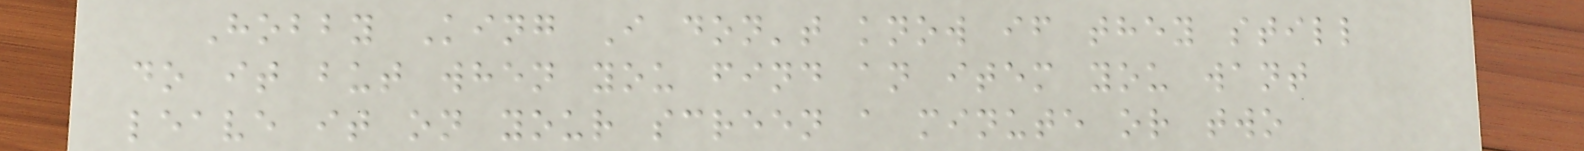Hobby King I don't know if they still
do it but when you find an item you want
leave it on your screen a minute or two
